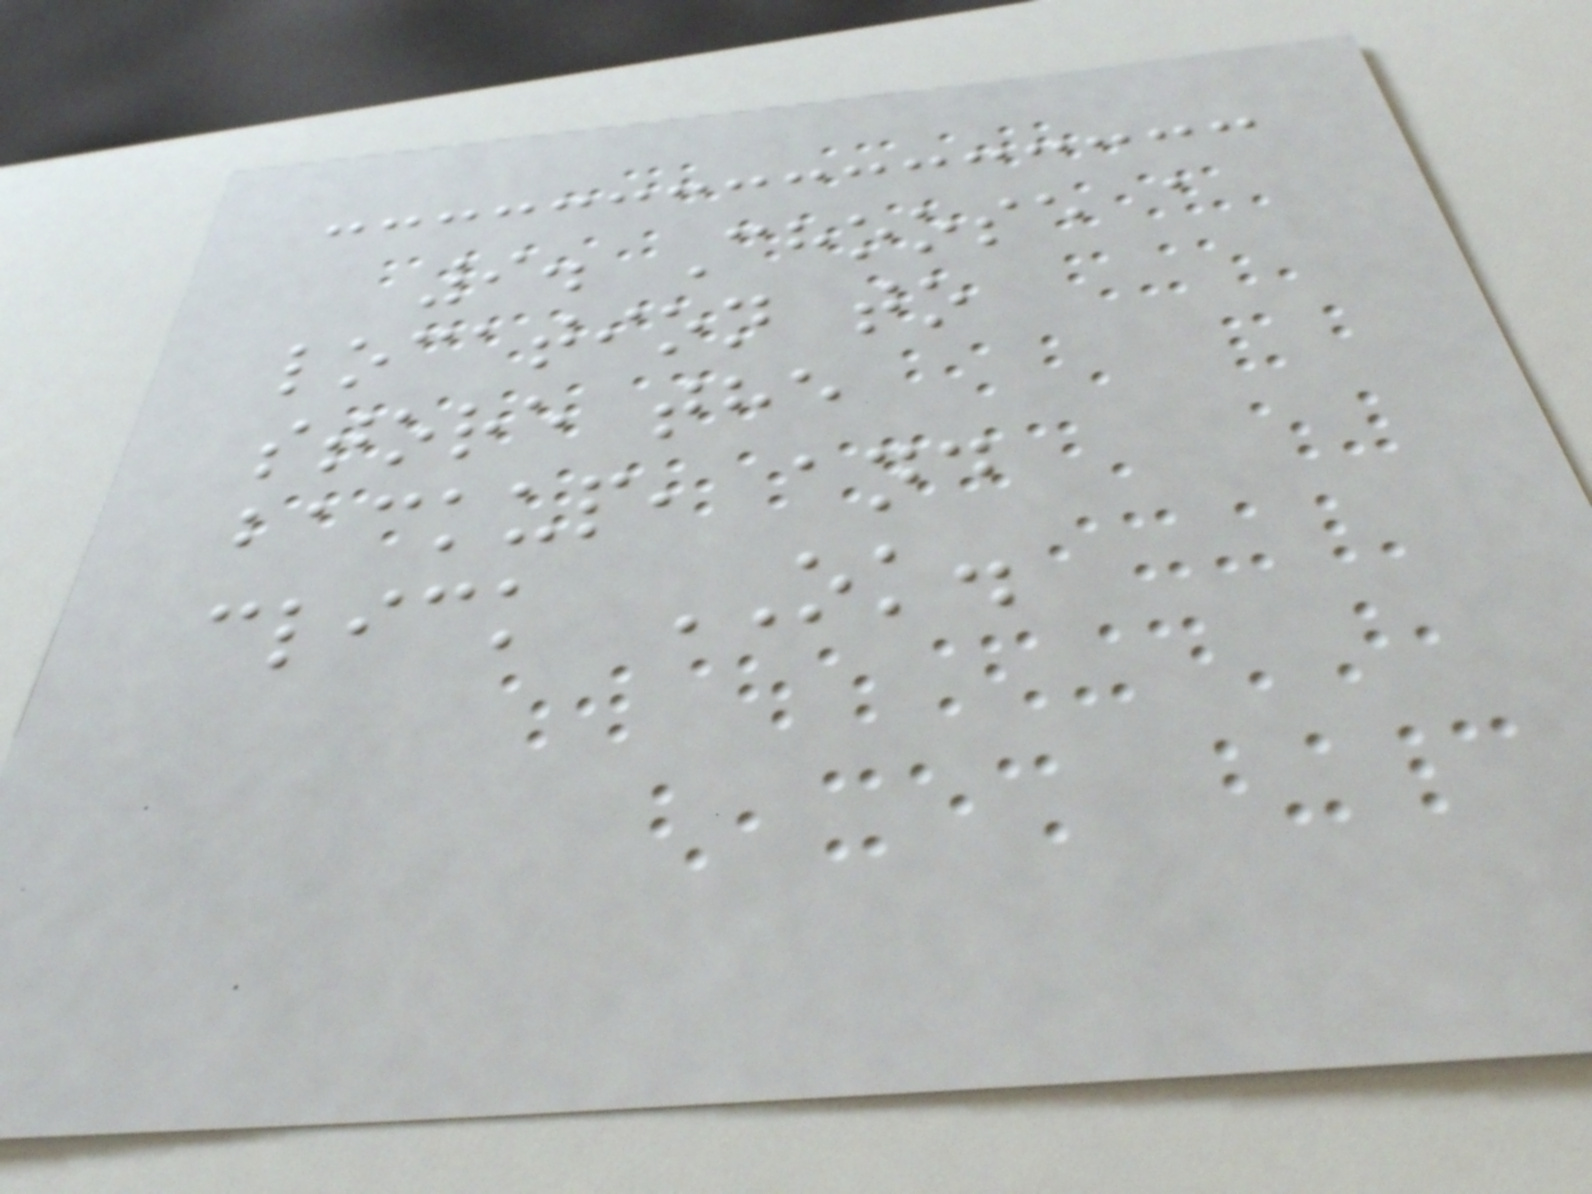9. Choose a
location to
store the
backup, and
click OK.
